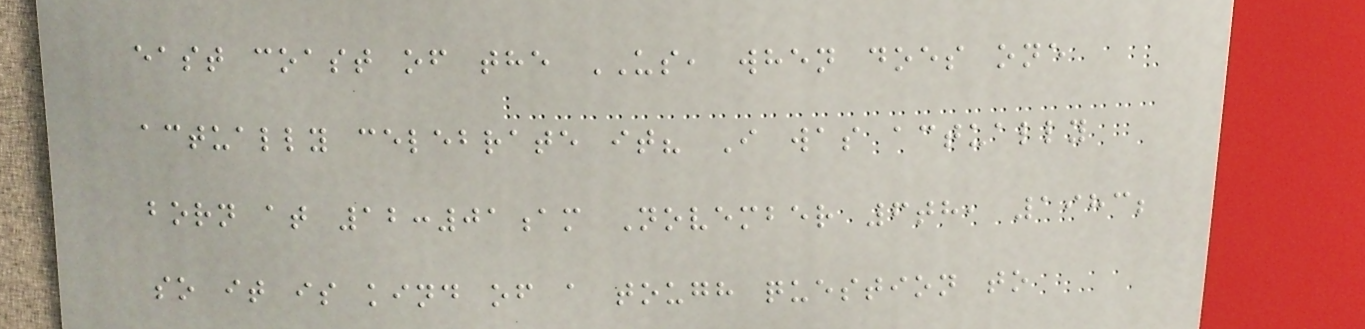east coast of the US, when does one
actually celebrate it? I was actually
born at 12:01am November 6th, 1983;
so it is kind of a tough question to
